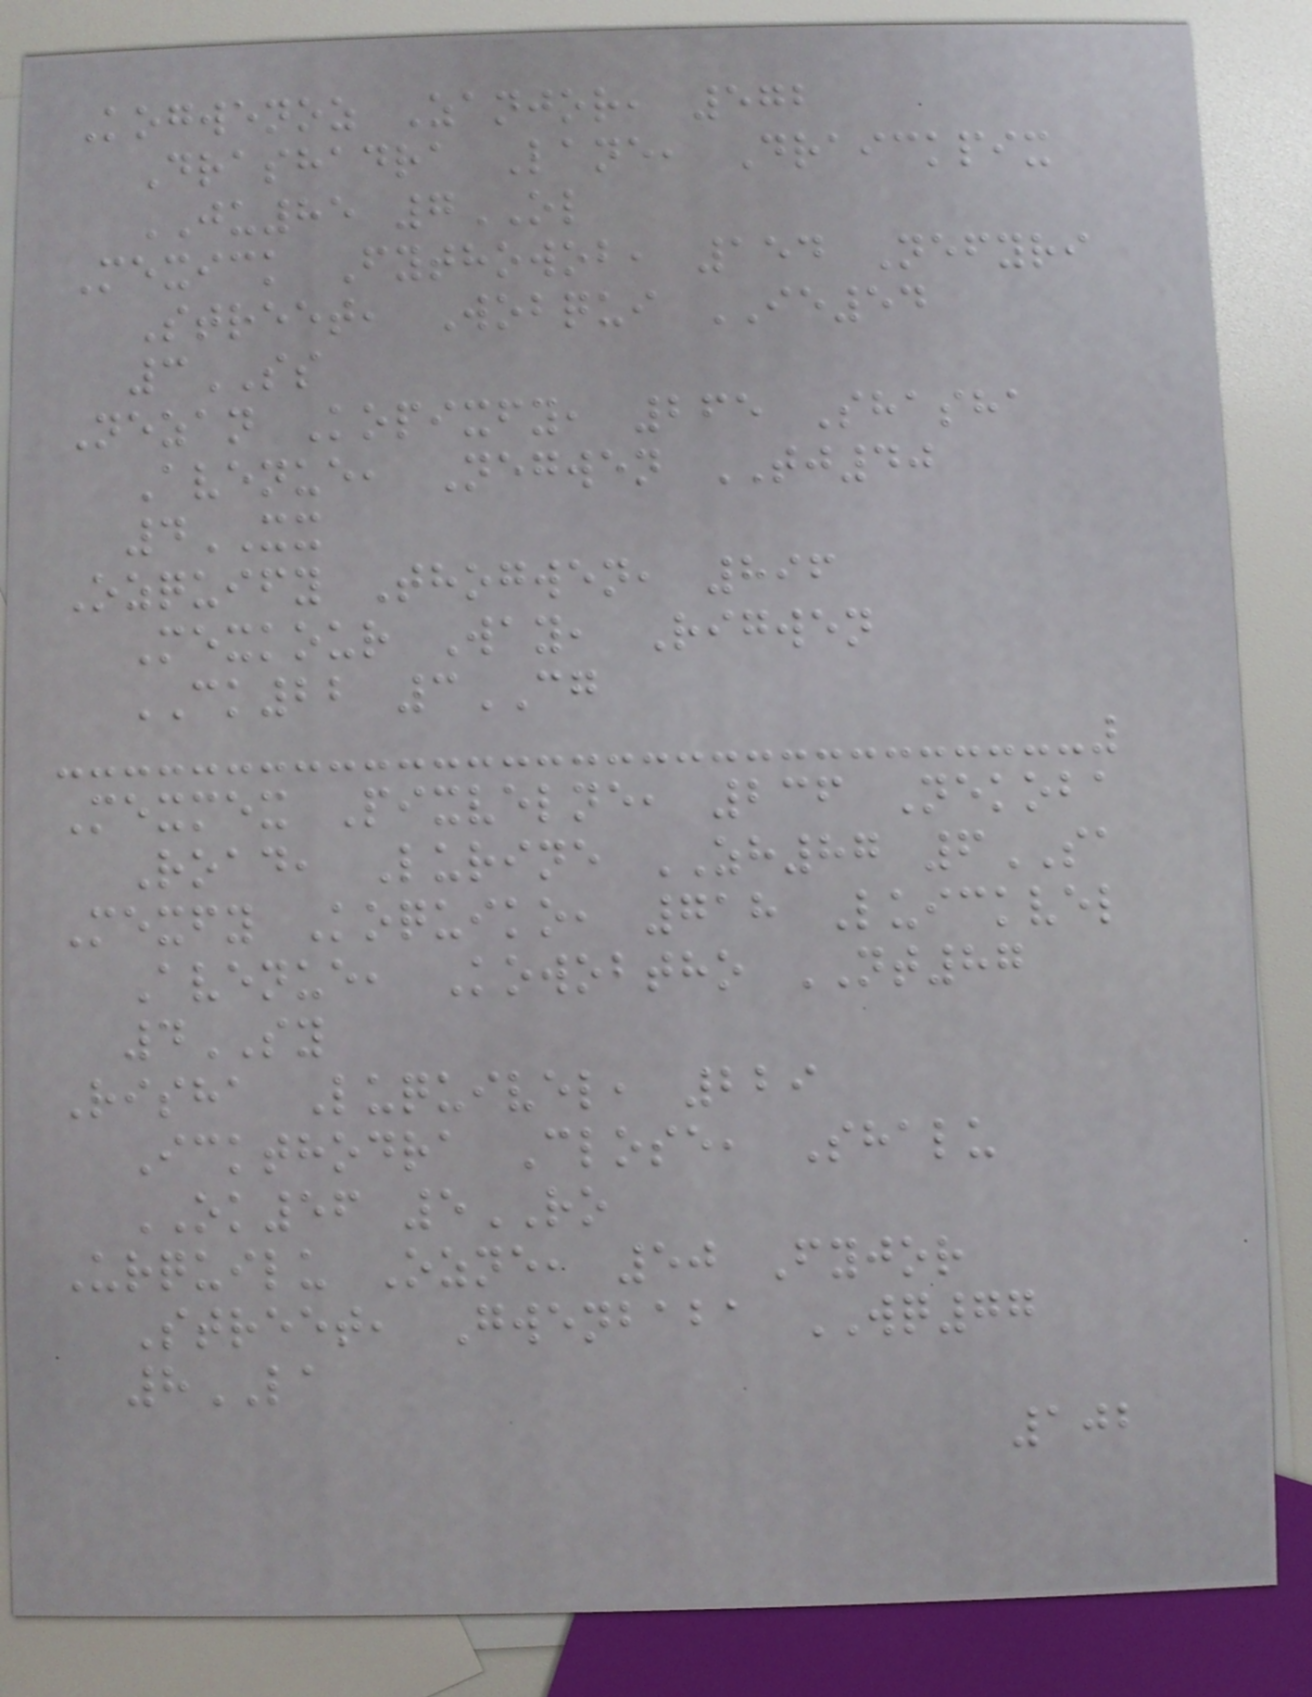Kogwenoz Zanjor, 572
Drashadra Lane, Draickpix
JU85 7OL
Mexick Fythowob, 154 Nefyri
Street, Wobqui IE54
3SS
Nezan Kopixfy, 265 Shasha
Avenue, Negwen TJ40
4XX
Ozquify Thogwen, 896
Mexkour Way, Rigwen
CK22 3CG
Mexmex Pixvelne, 236 Nekoba
Road, Lurine ZH87 6SA
Mexfy Koquiko, 718 Luickvel
Avenue, Kowobtho NT87
4SY
Risha Luquivel, 229
Ickthodra Close, Shalu
OK56 5RO
Urquilu Ozne, 50 Fyjor
Street, Gwenbaba WQ77
8LA
102
